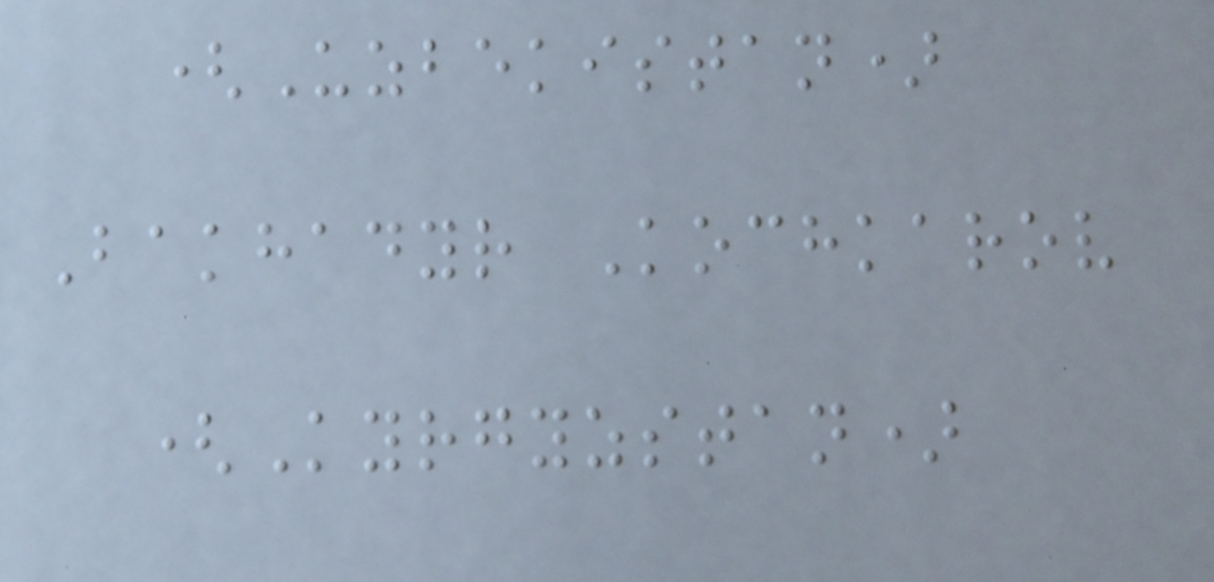(Uzbekistan)
Bakhadyr Kochkarov
(Kyrgyzstan)
